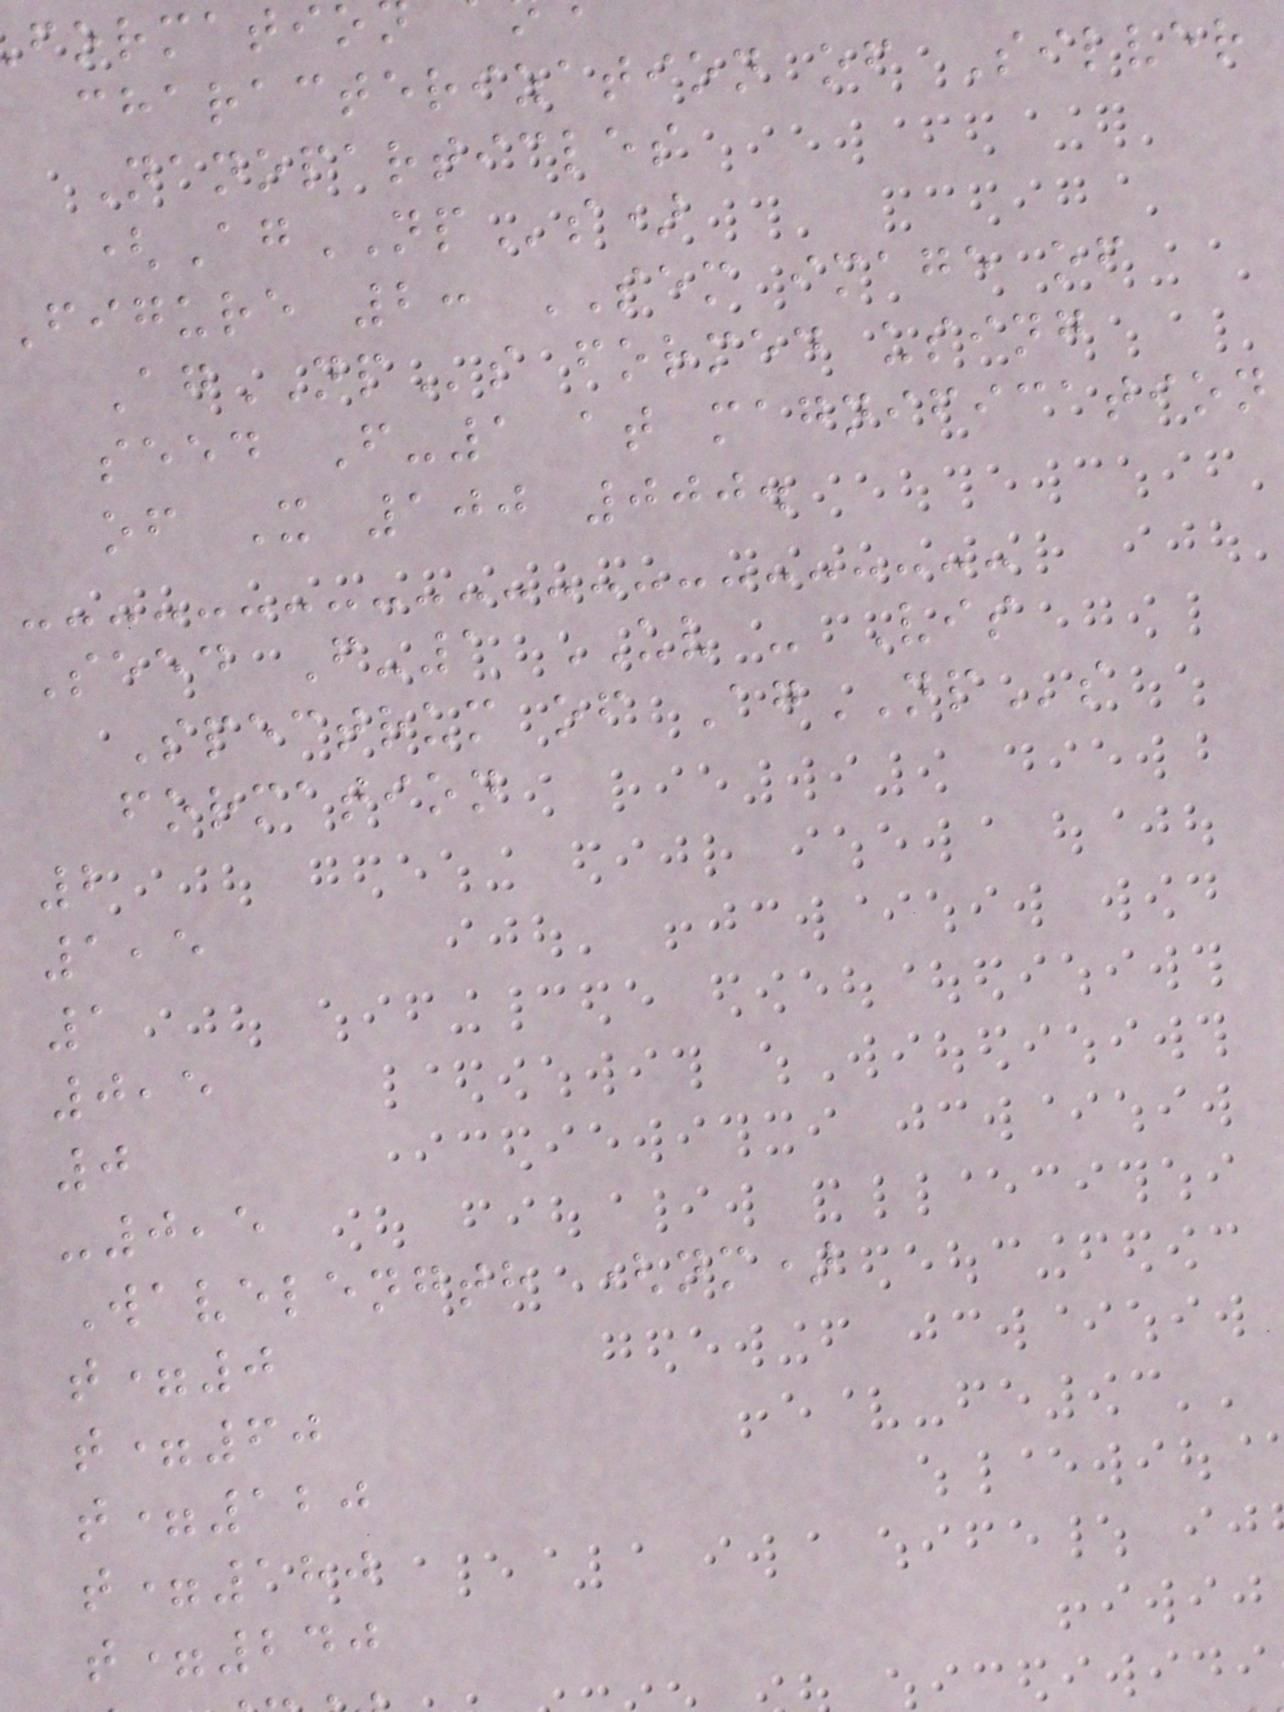characterization of Silver
Nanoparticles
(AgNPs)
Figure 2: SEM image of
AgNPs formed using
seed F-1 at magnification
of X 100 000.
Seed F-1 UV - Vis
Spectrum of AgNPs
formation
2
1,5
1
0,5
0
-0,5
Wavelength (nm)
t=0
t=60
t=120
t=180
t=240
